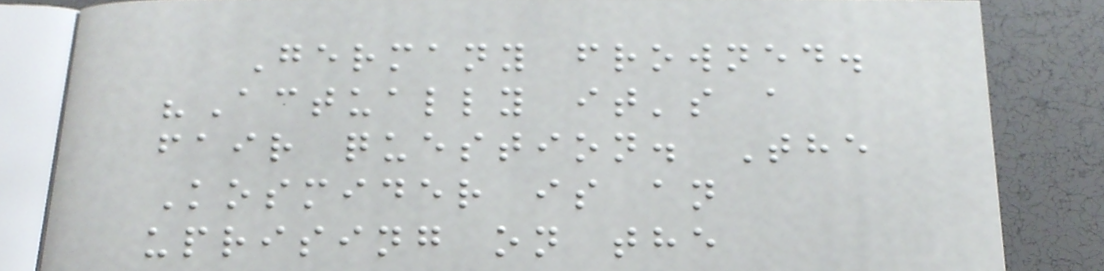Germany frowned.
"Actually it's a
fair question. The
Kosmider is an
uprising on the
